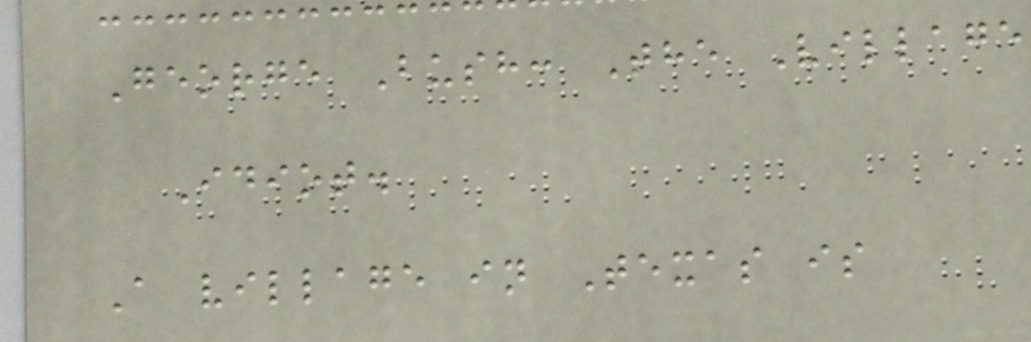George Bush: The Village
Idiot.
A village in Texas is
